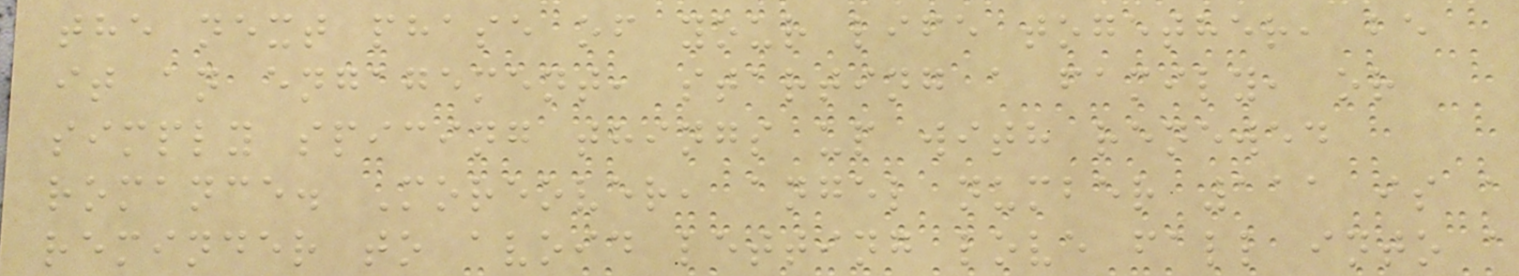the next phase of your life together, be
it an engagement, starting a family, or
simply spicing things up with renewed
romance. Moreover, angel number 111 is a
reminder to avoid letting love fall into a
